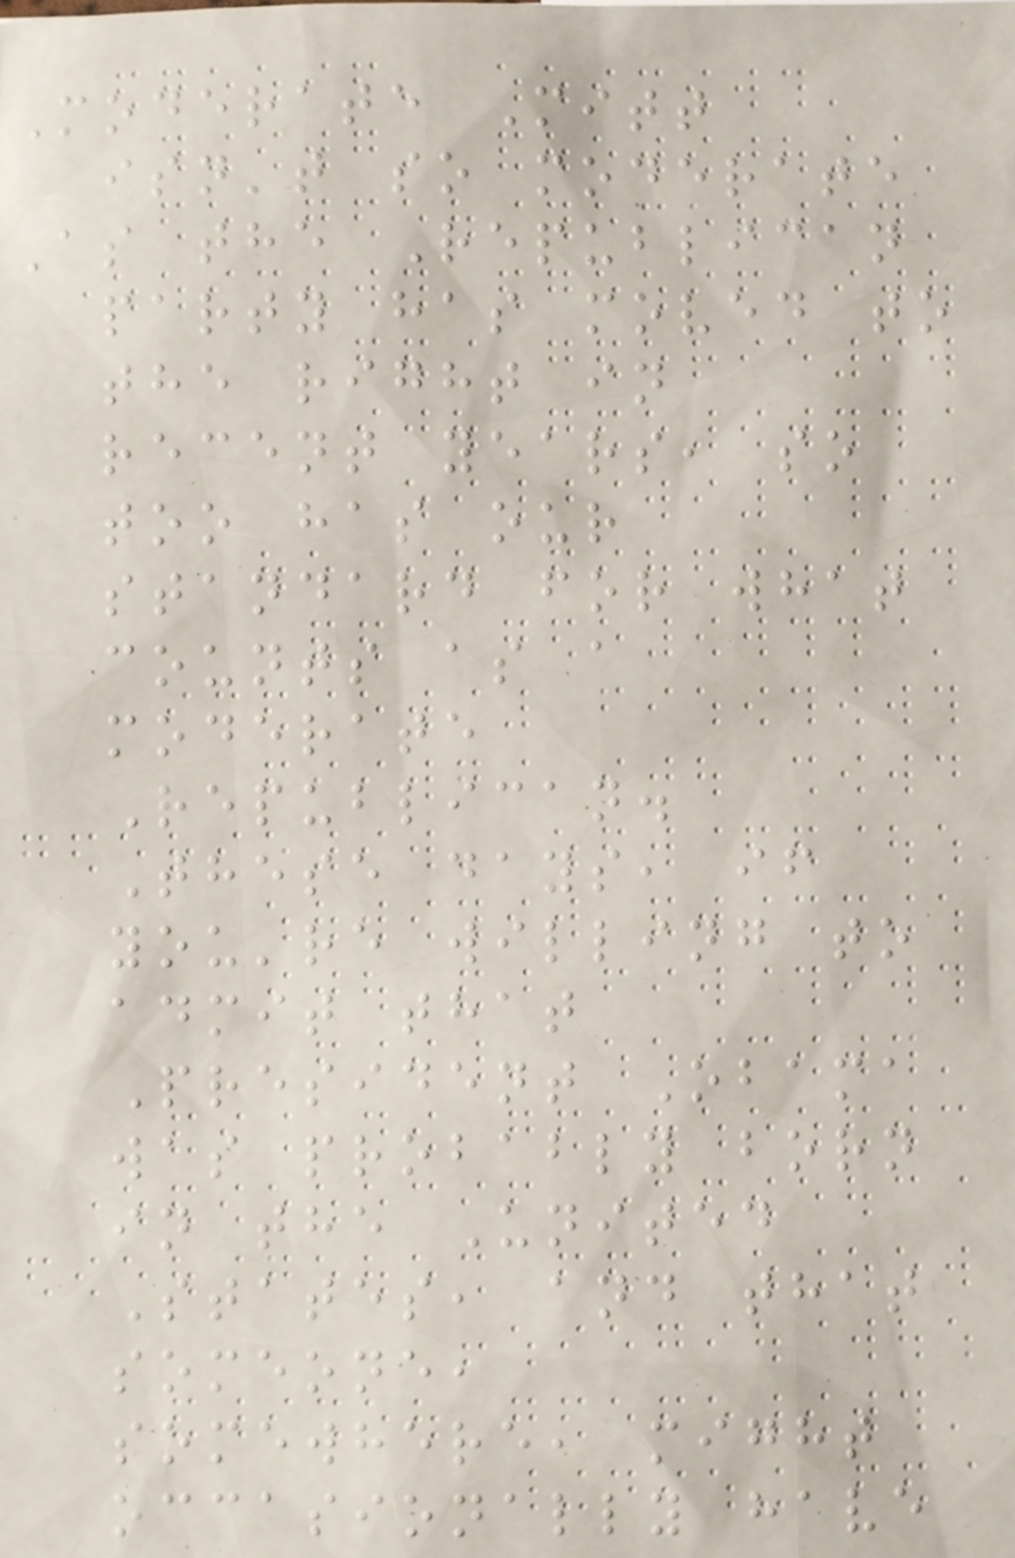Moderate Mitt
isn't so moderate
As the Republican
party has moved to
the right in
recent years, so
too has our
standard for what
counts as a
moderate
Republican.
These days, if
you're willing to
admit that
President Obama
was probably born
in the United
States, and that
someone,
somewhere, might
occasionally have
